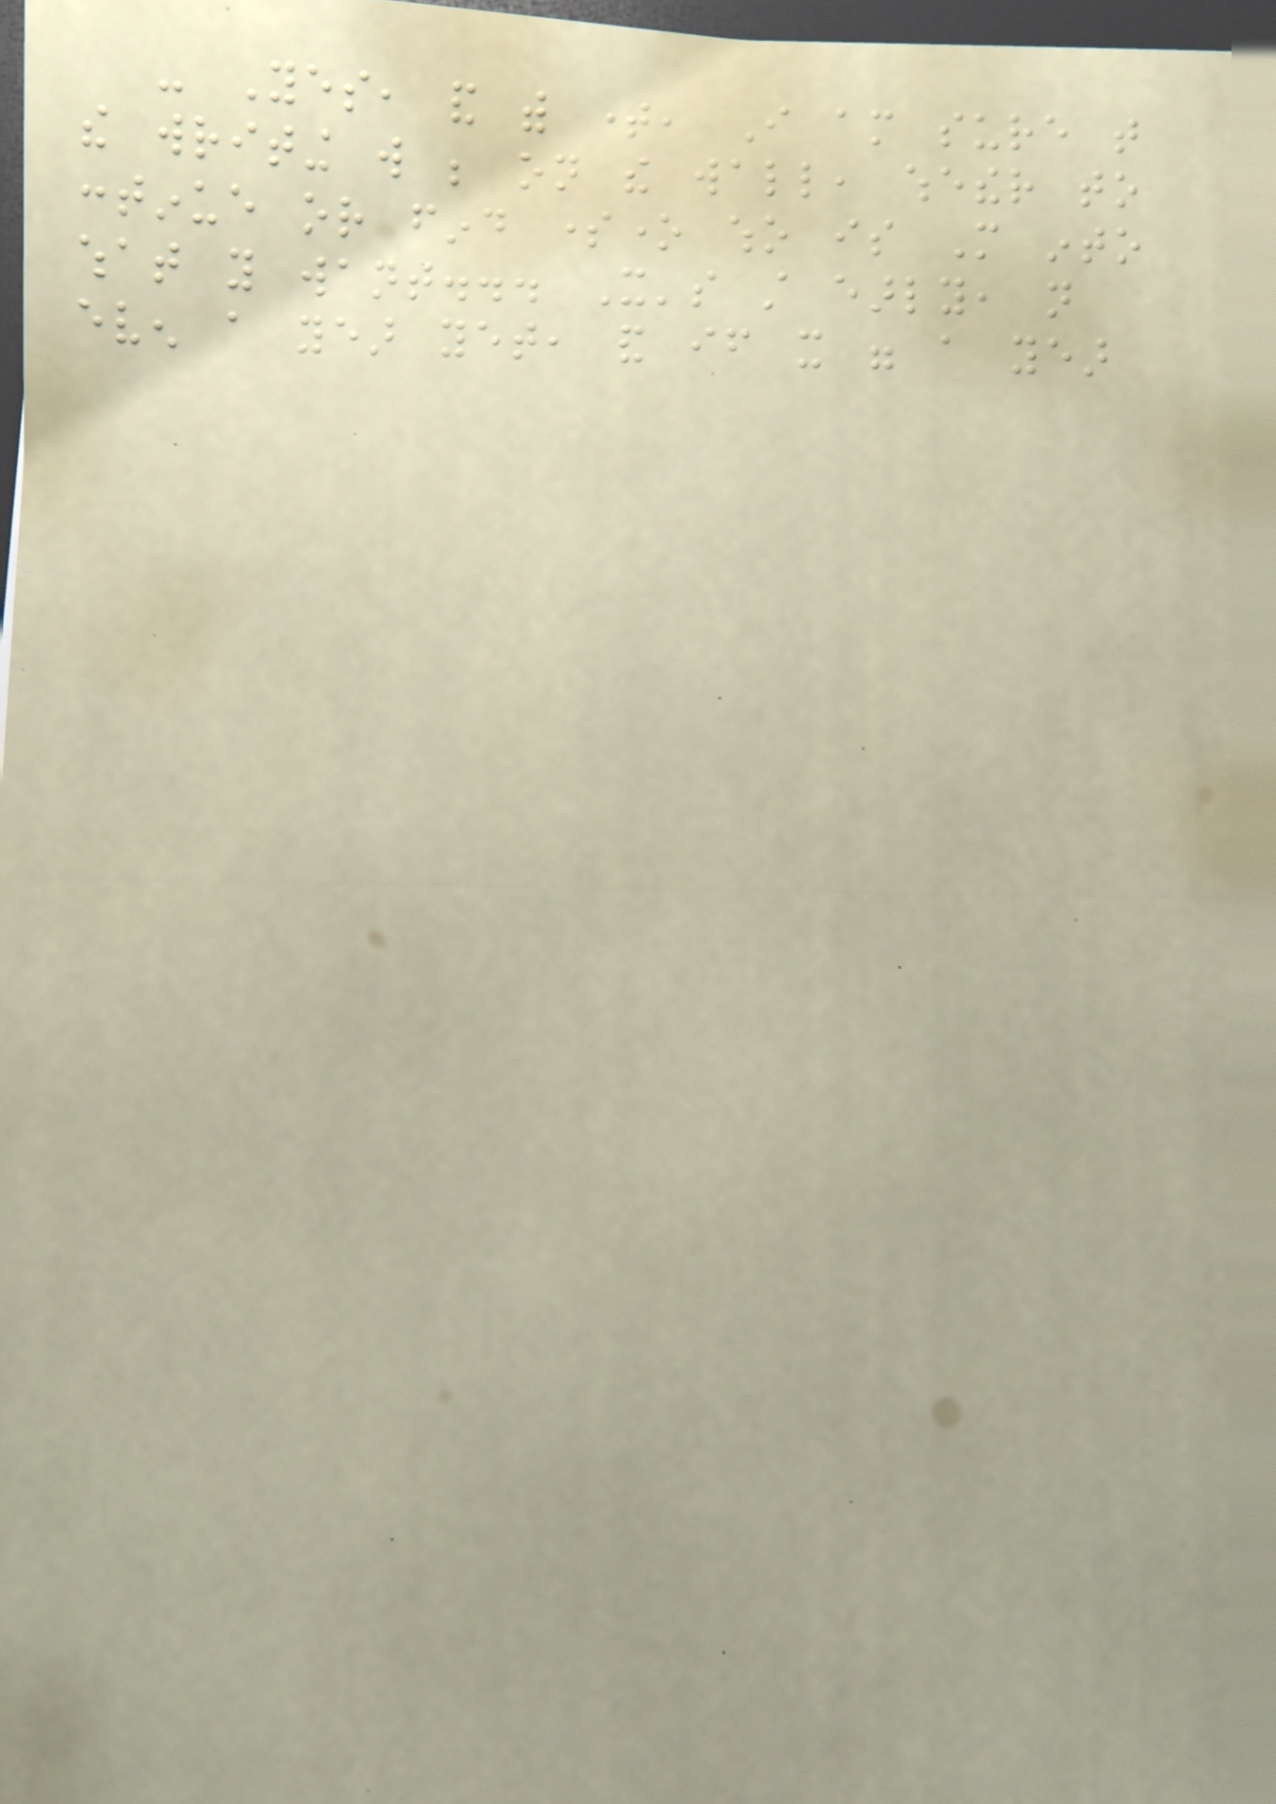- Yes, and with time, I am sure that
the writing will be on the wall, whether to
continue or find someone who is More into
what you want... It's still early, not
even a year yet, and if it were a year
